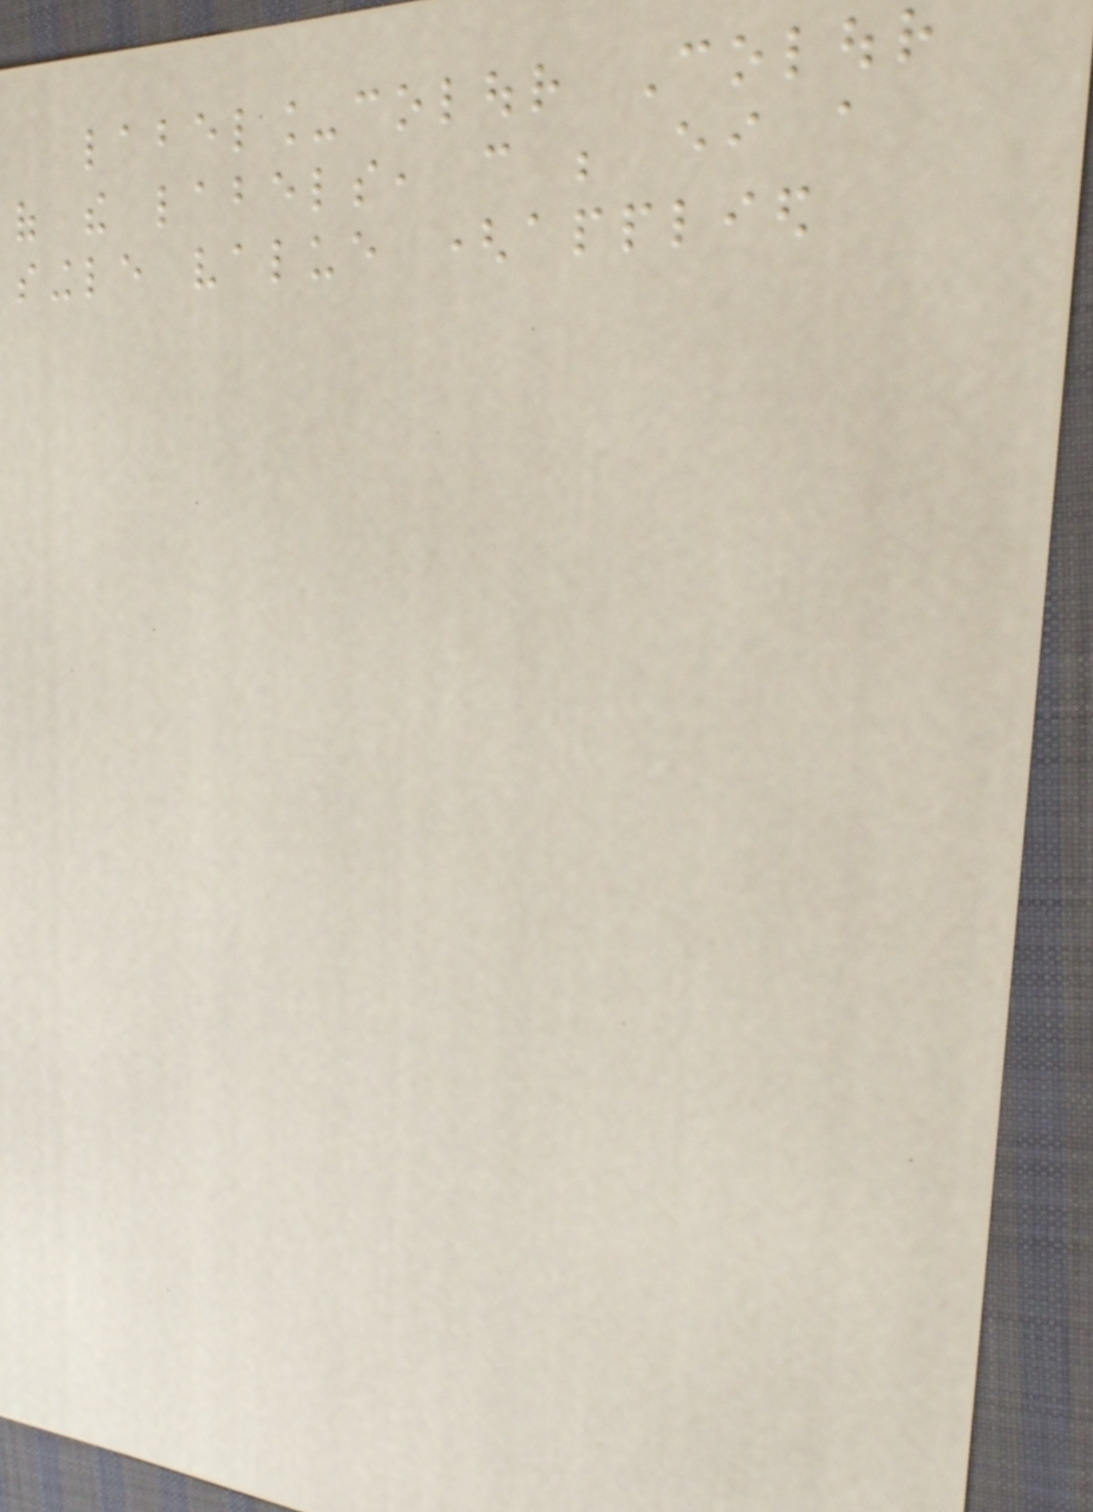label_colour Colour
of the labels, can be either a
single value (applied
